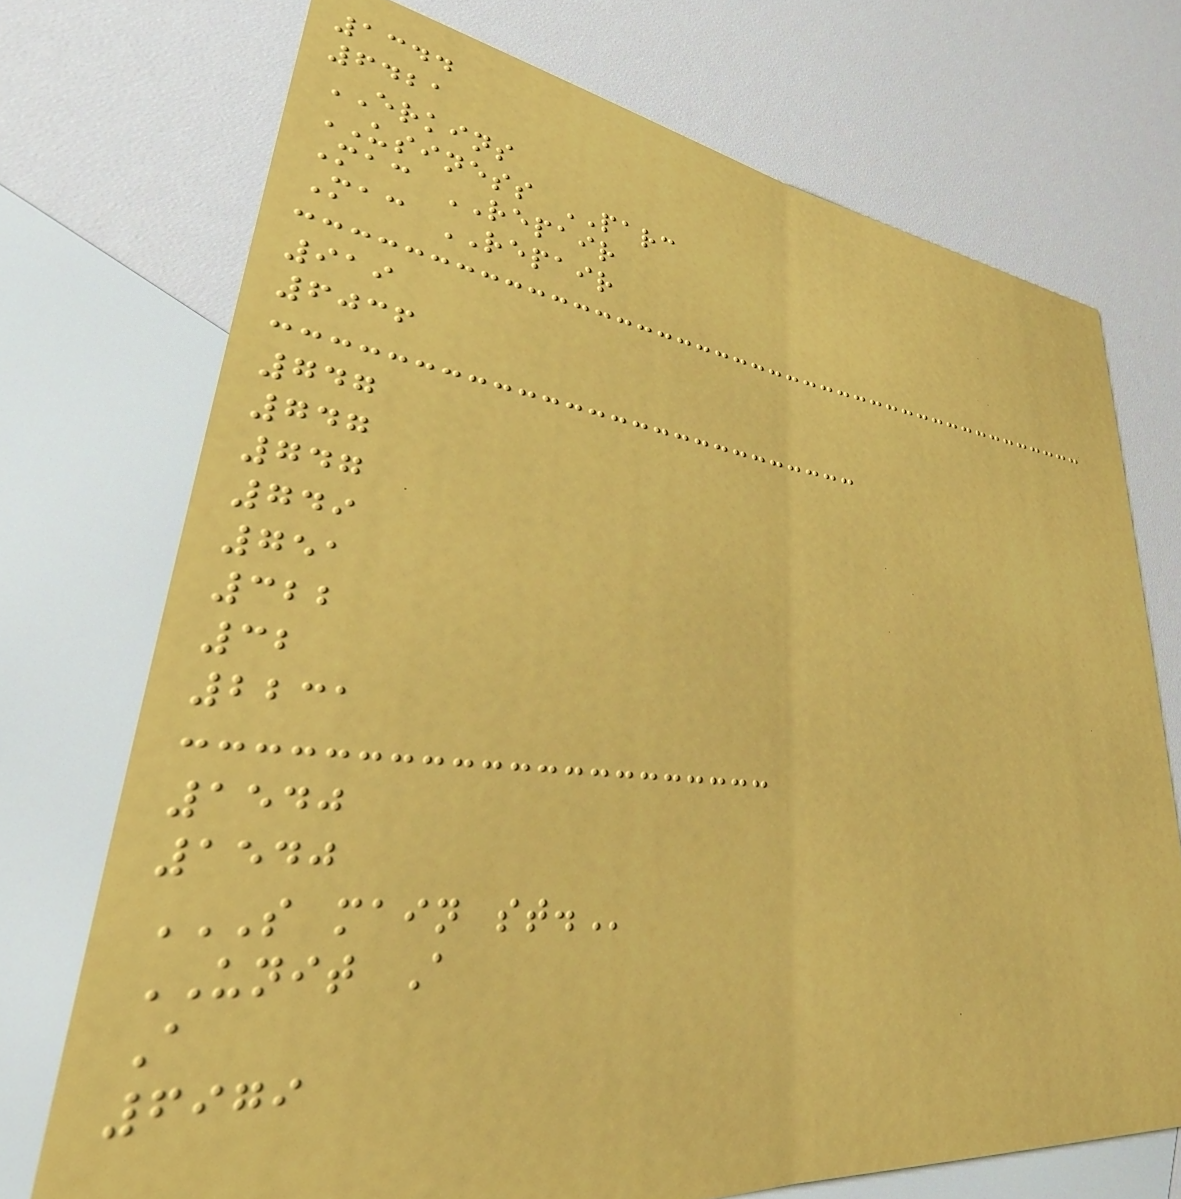1344
6421
ERKINS
USINESS PARC
Mac REPAIR
Mac REPAIR
919
6036
747
747
747
749
751
322
32
2231
1540
1540
S MAIN ST.
UNIT A
A
6979
